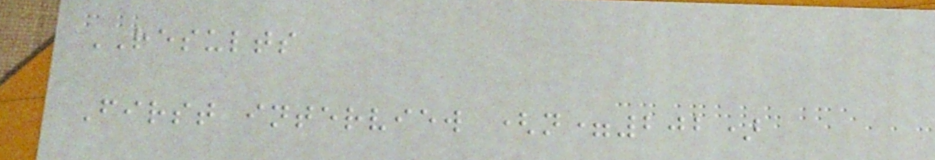RESULTS
First interview (n=202)
